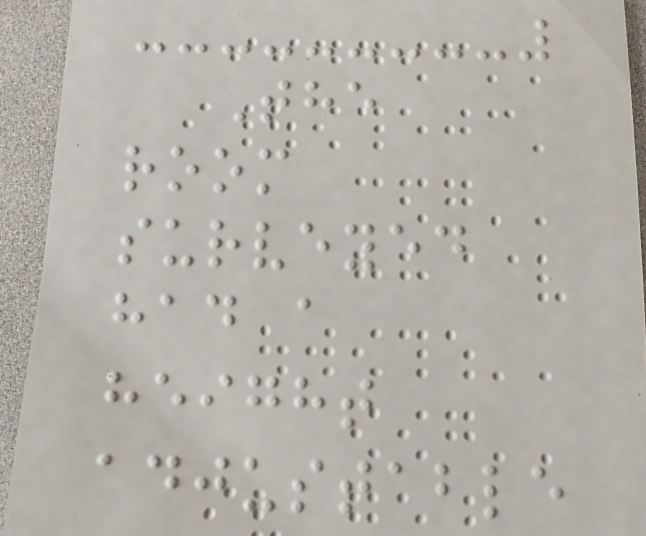The
room
surveyed
had a
height
adjustable
